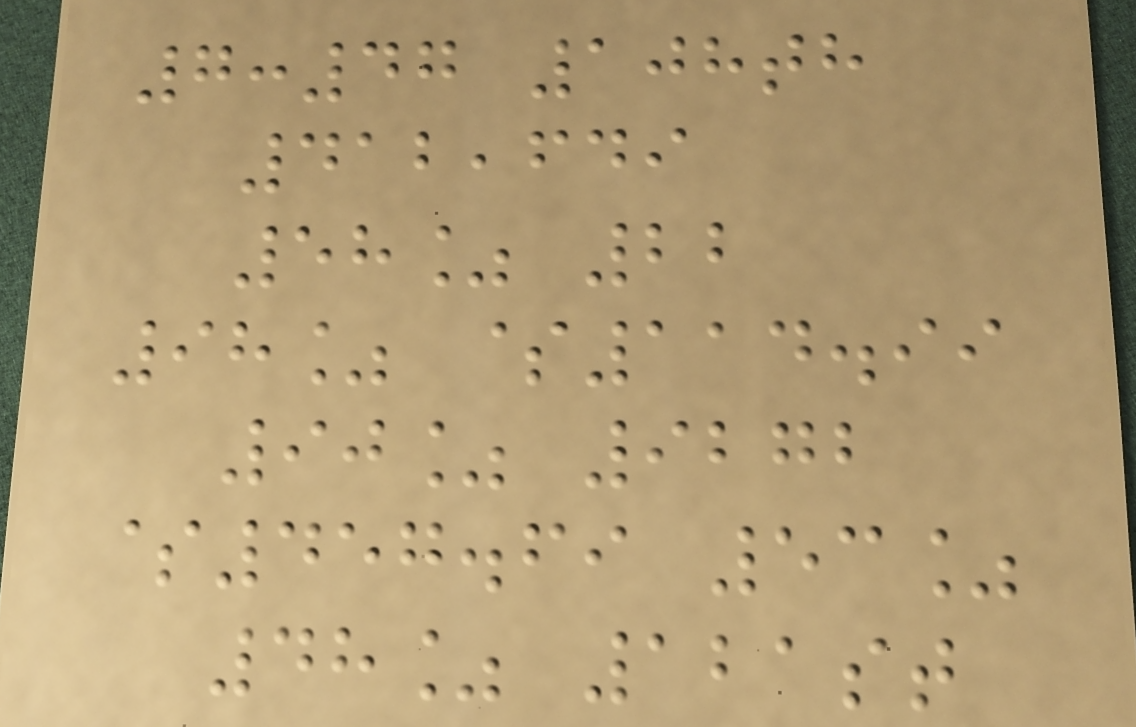7:47 108th
412,649
58% 22
98% $114.99
90% 9272
$457.69 53%
48% 121st
